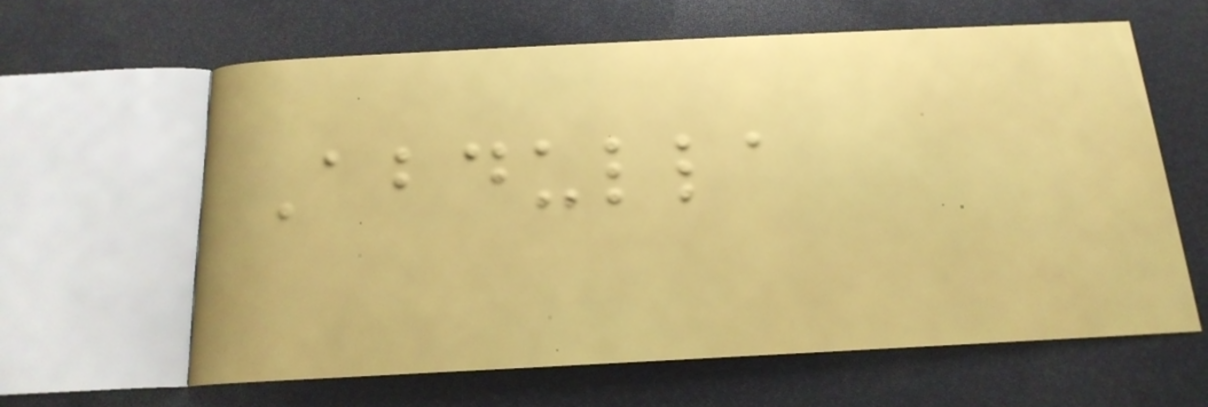Abdulla
